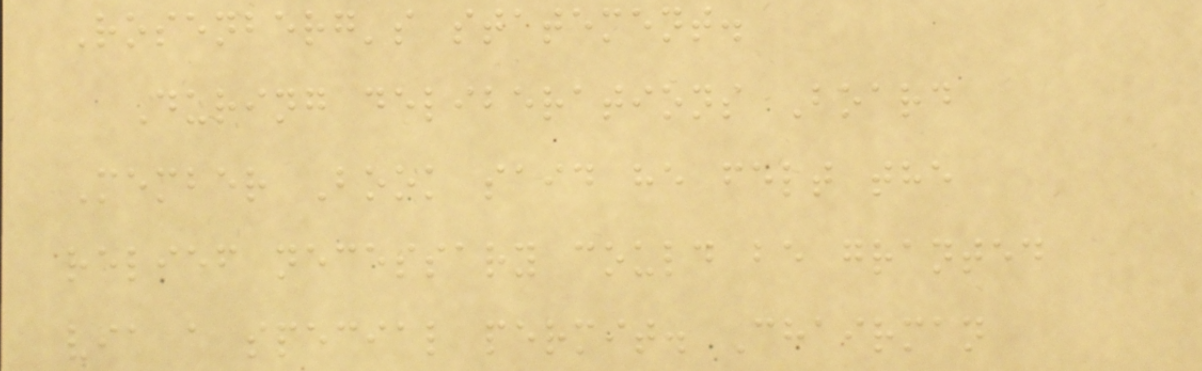Rosenberg's statement.
During deliberations Board
Member Book said he felt the
relief necessary could be granted
via a special permit. Chairman
